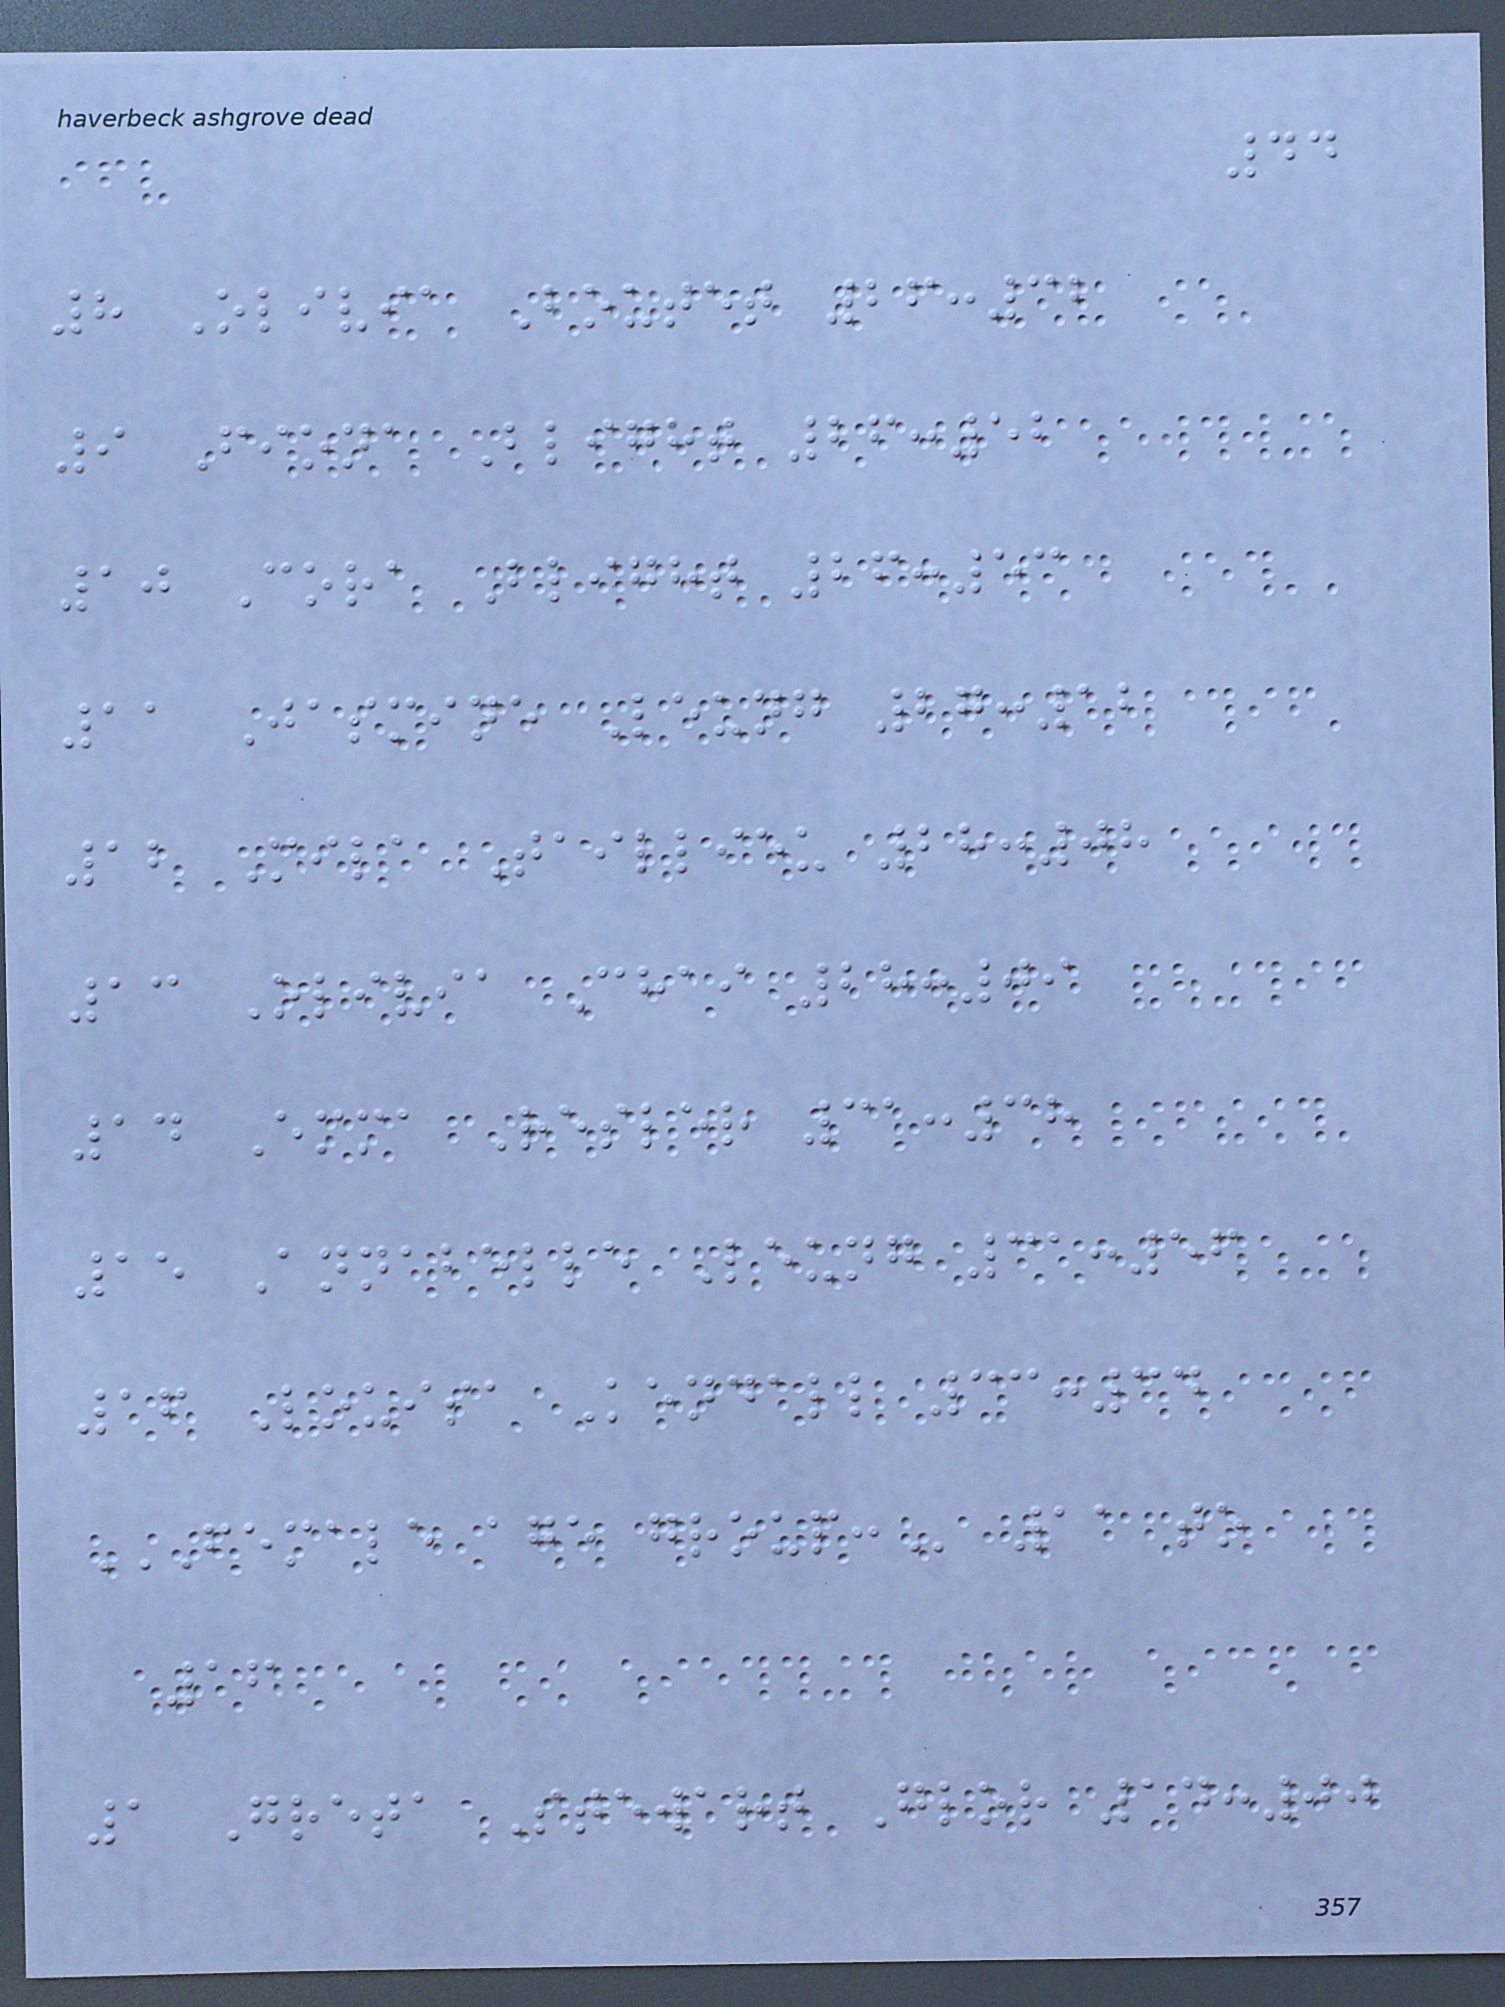44
8 Olivia Boutet 26:32
9 Fiona Blight 26:52
10 Cora Blight 26:53
11 Jasmine Leung 27:12
12 Mila Taillieu 28:08
13 Olivia Chai 28:09
14 Emma Resler 31:38
15 Annabelle Leung 31:56
16 Louisa Kendall 33:34
FEMALE AGE GROUP: 11 to
16
1 Greta Stewart Glor 14:00
